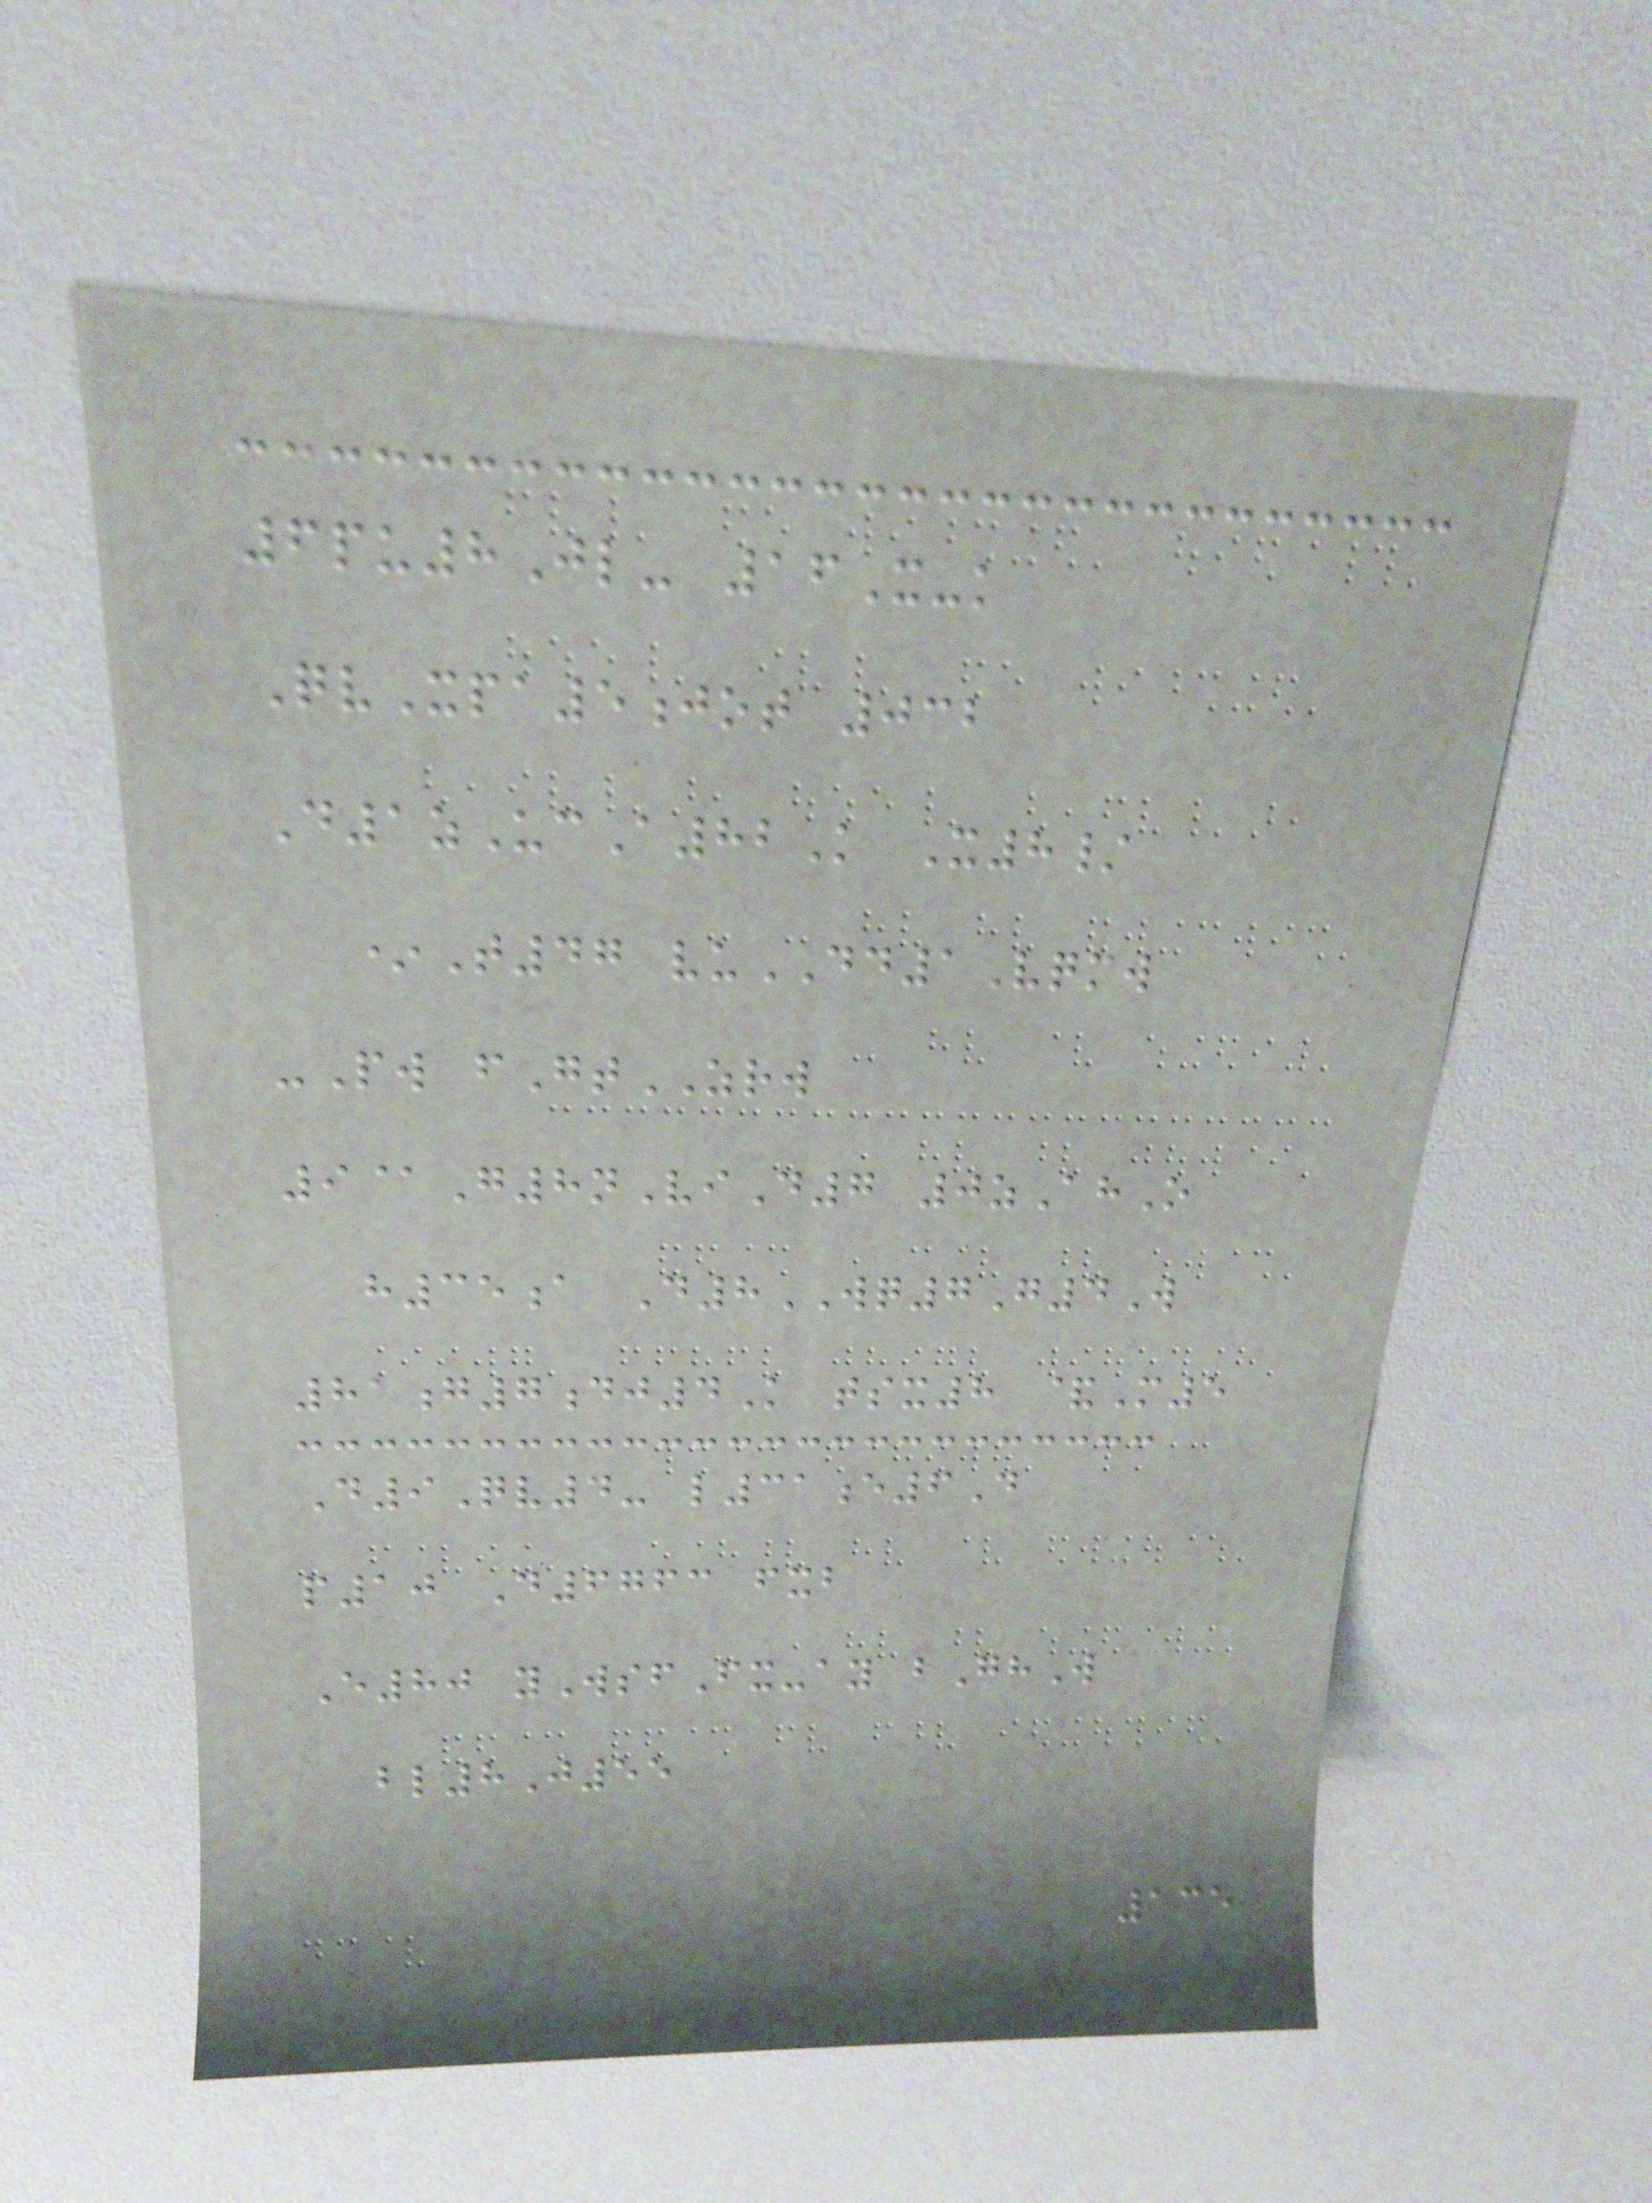6pu8Jl- 16X-k
QvXpa5jot 032
D1zUcA82K X8/
*T47 vuDD1Vqmw
-Pw fGtZRW
9@G8nViD7 0zAhO
h35a D8WQ7G4W
81g7dj4K tsx8 &M5
D9Qv4- l31e6D
p10 D6763 fxb
E80 yWsfFx-ay bGhW
bl8J55
135
